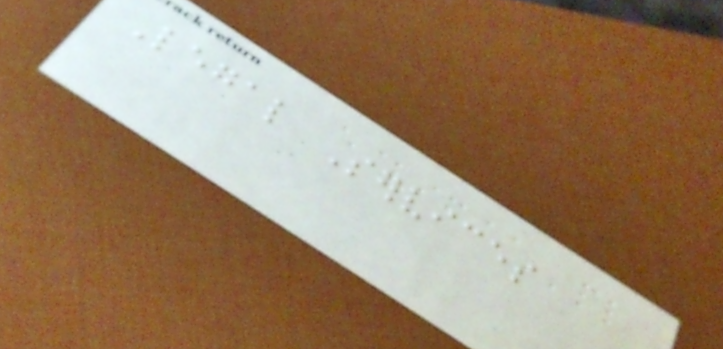Legal Services
